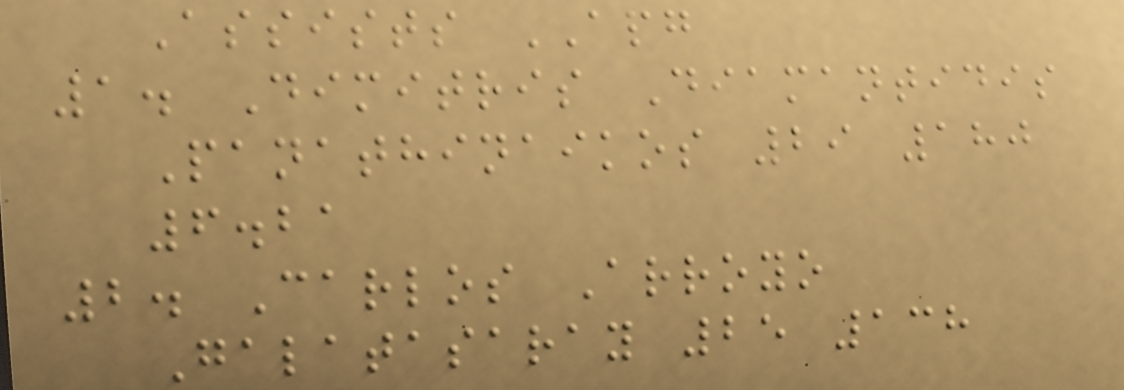Assists APG
1. Dimitris Diamantidis
Panathinaikos 29 180
6.21
2. Carlos Arroyo
Galatasaray 25 138
